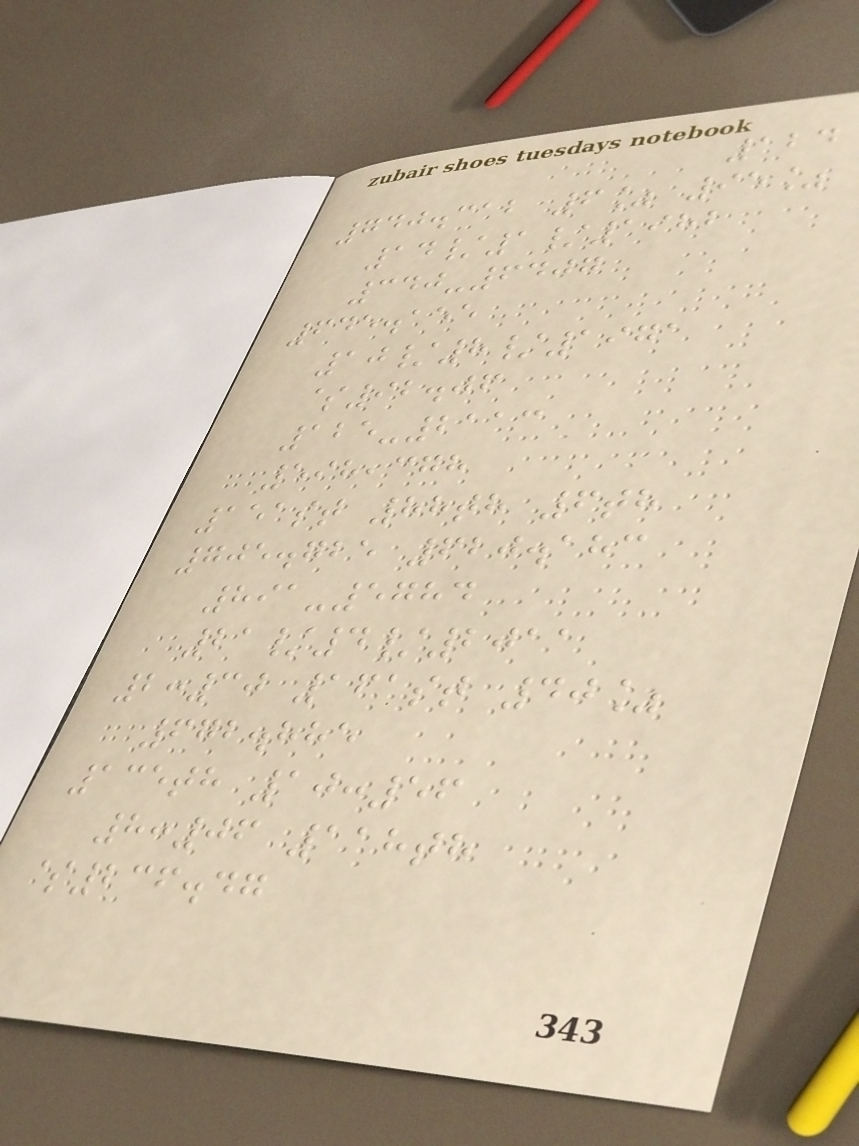124
740.312 6% 95%
14/1/1982
340-6407
645.155
10/8/1971
$92.06
125-2113
598,378
151st 88th 6th
705.725 620.183
891-5784
21/4/2011
2:30 161st 40%
672.885
135th 10:56
8:06 118th
$236.47
